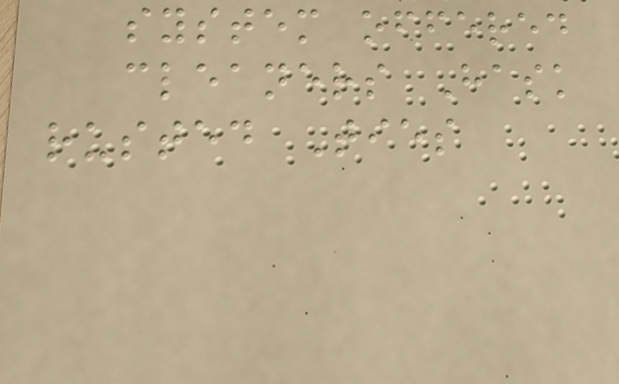system offered
cleaners Hask
rusted Ties
